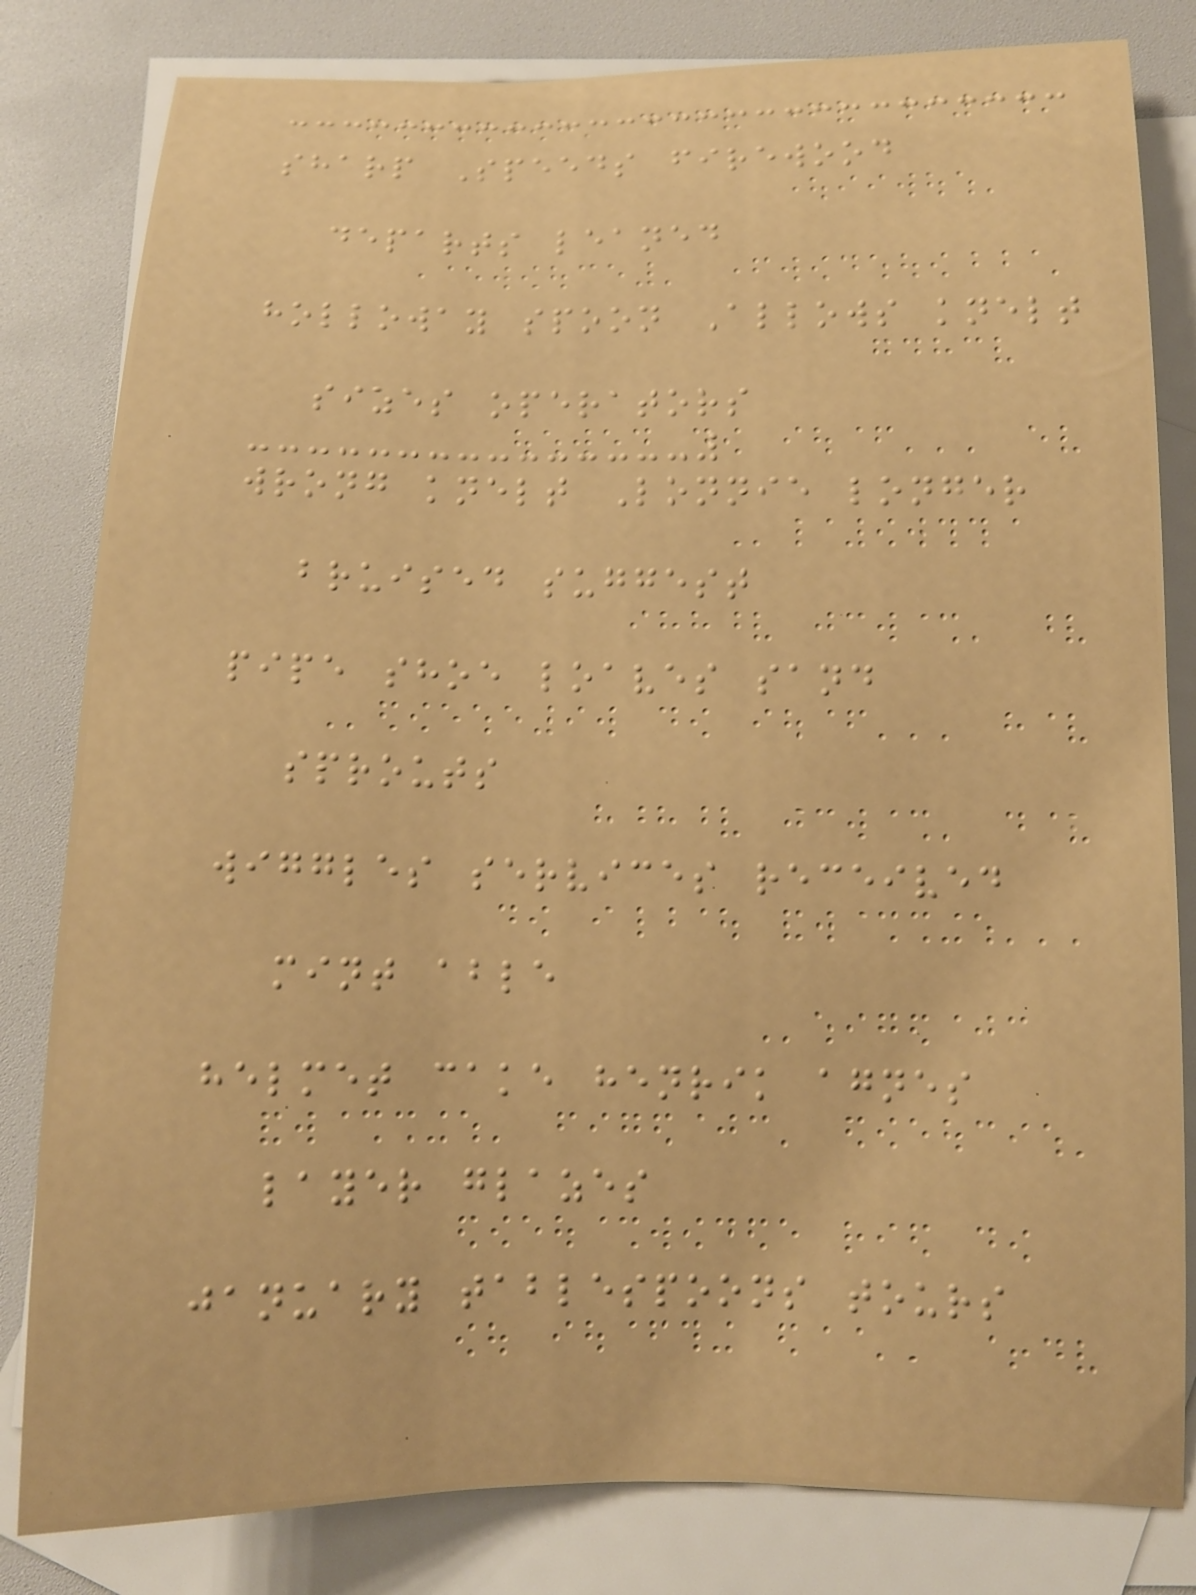sharp Speeds firewood
departs leaned
holloway spoon Allows knelt
sizes operators
wrong knelt Lonnie longer
bruised suggest
pipe shoe loaves sand
sprouts
wiggles services received
mint able
helmet cake henrik agnes
layer glazes
january tablespoons tours
